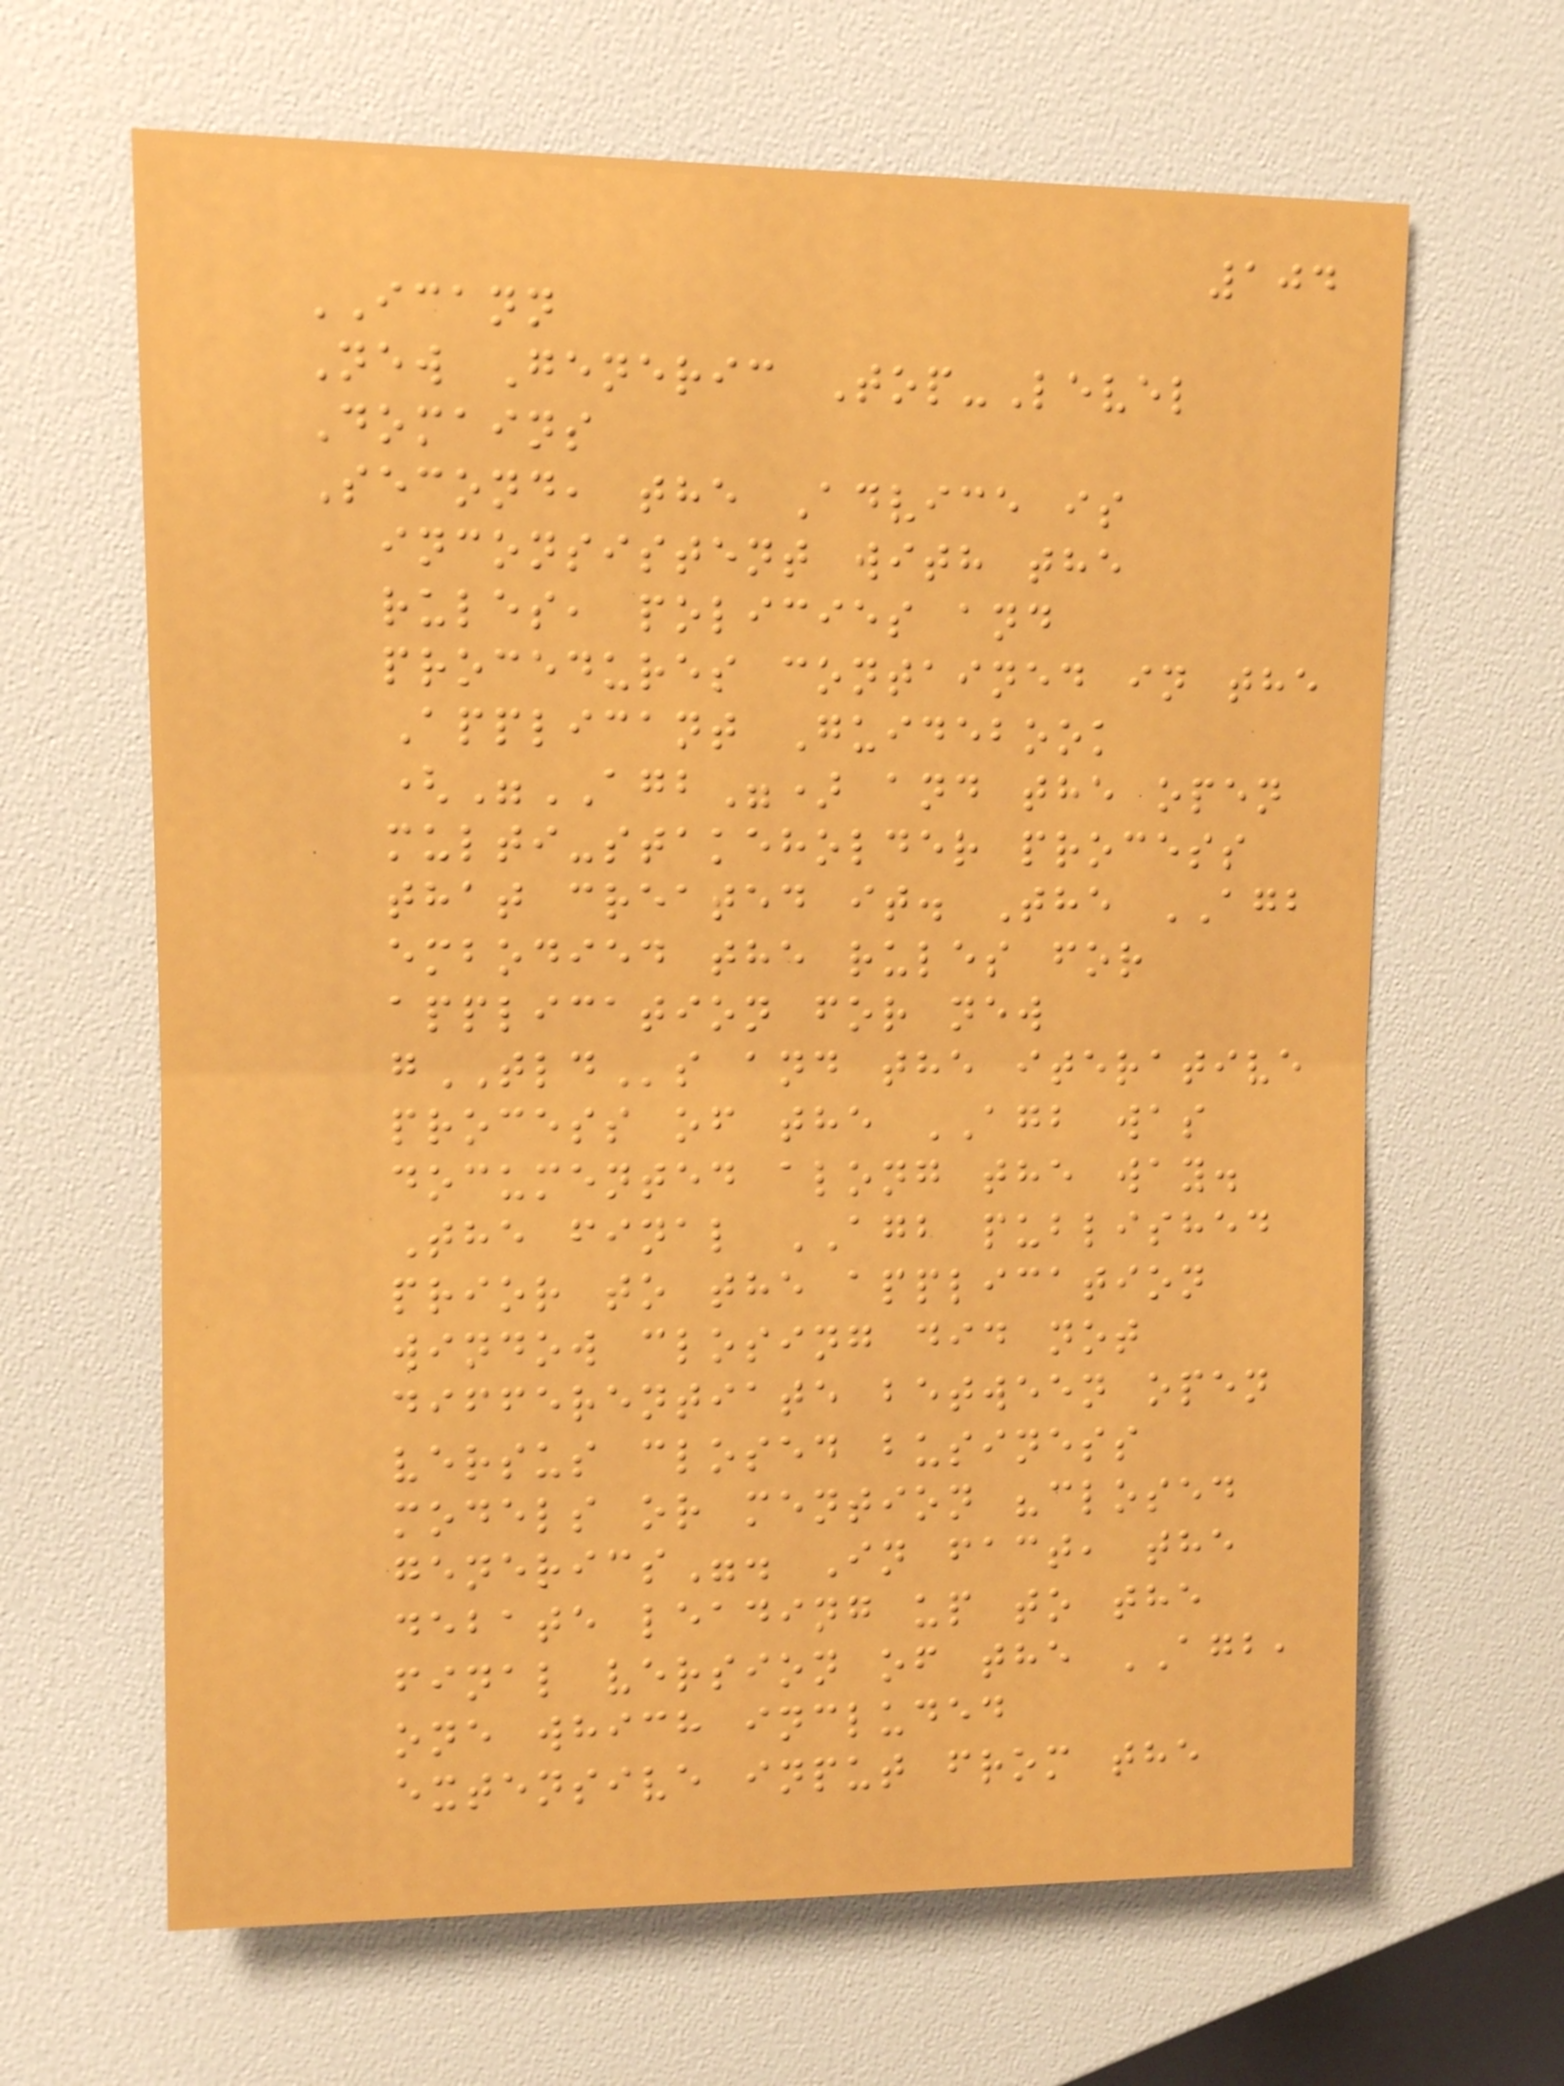104
ICANN
New Generic Top-Level
Domains
Second, the Advice is
inconsistent with the
rules, policies and
procedures contained in the
Applicant Guidebook
("AGB") and the open
multi-stakeholder process
that created it. The AGB
embodied the rules for
application for new
gTLDs and the iterative
process of the AGB was
documented along the way.
The final AGB published
prior to the application
window closing did not
differentiate between open
versus closed business
models or mention "closed
generics". In fact, the
debate leading up to the
final version of the AGB,
one which included
extensive input from the
